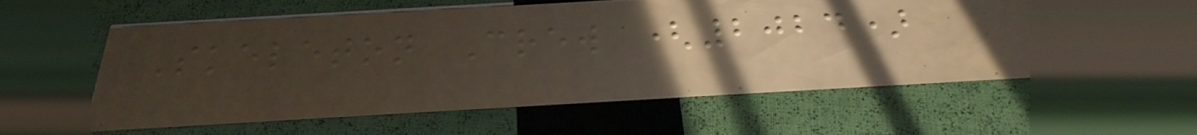Skeleton Crew (2024)
